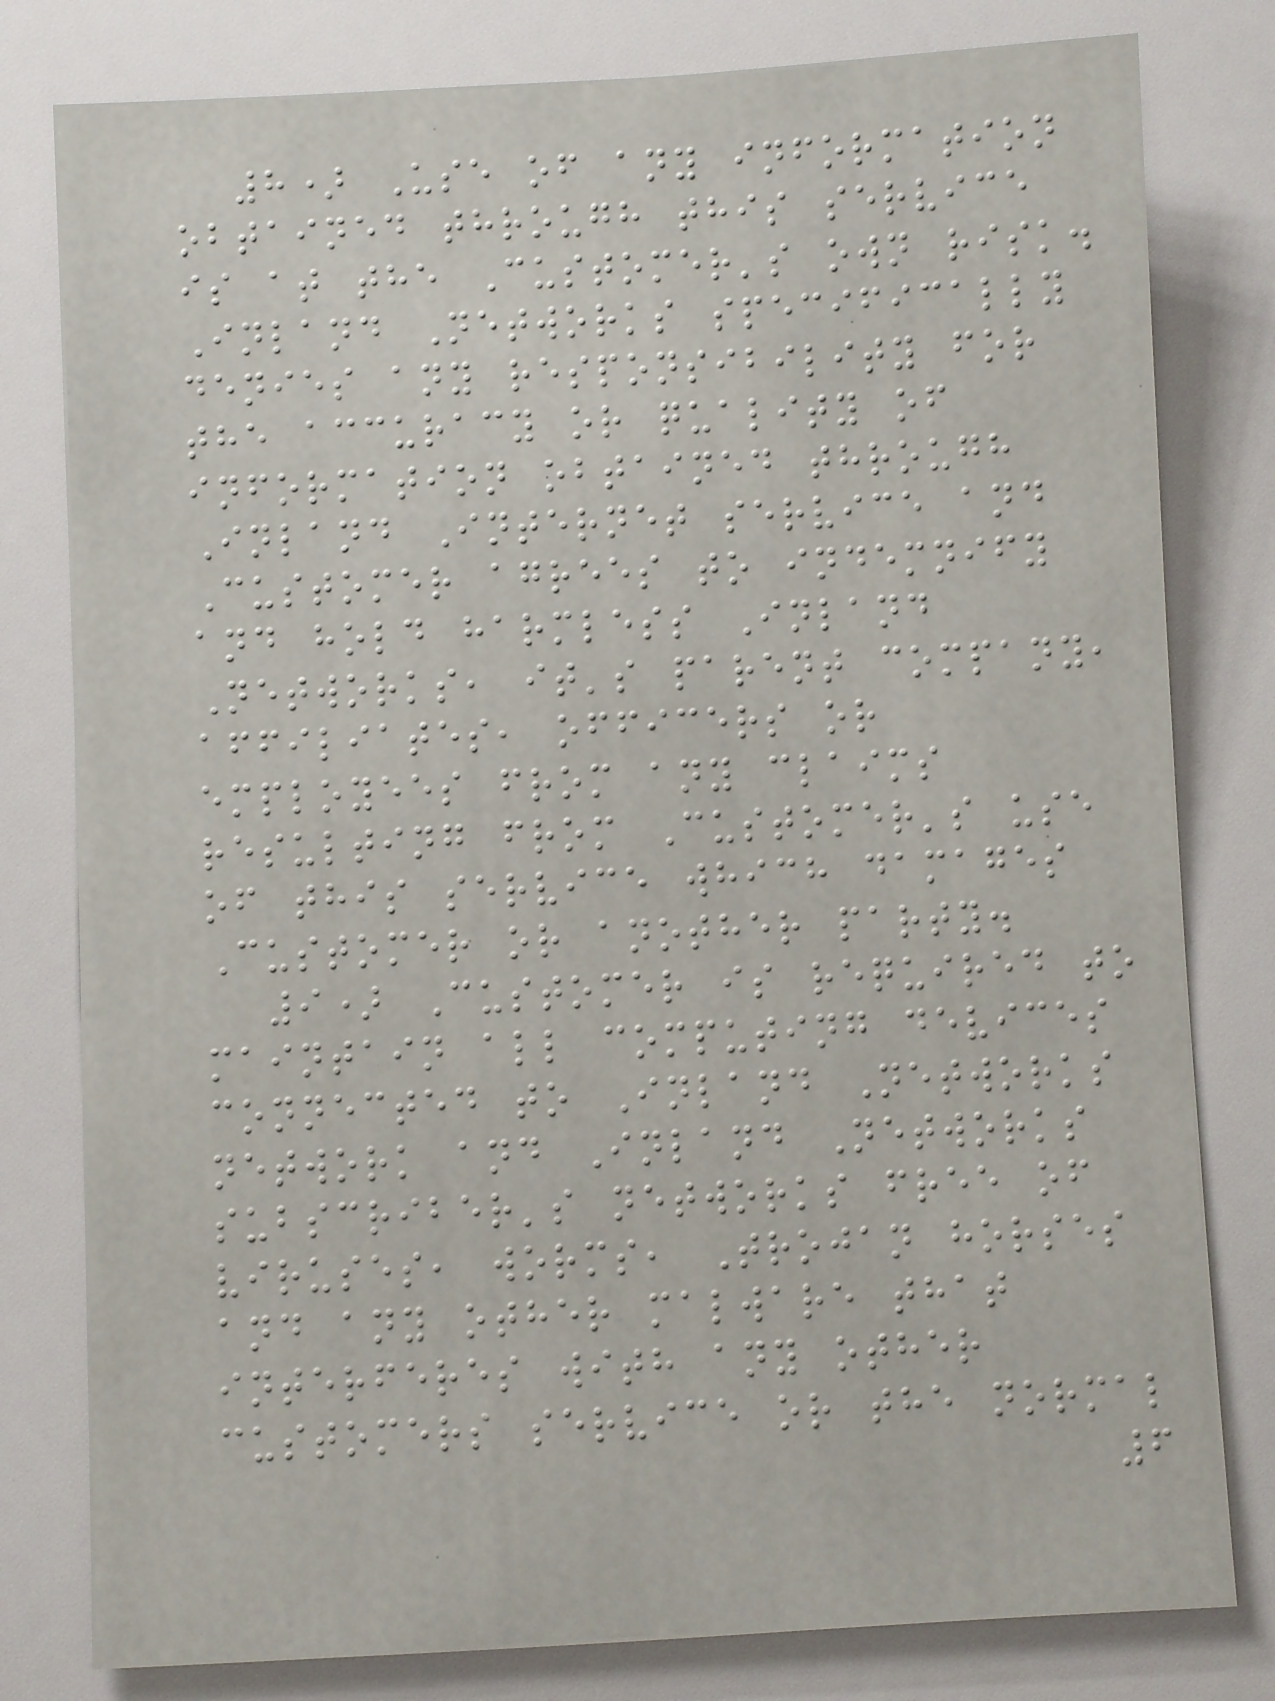8) Use of any information
obtained through this service
is at the Customer's own risk.
Inland Networks specifically
denies any responsibility for
the accuracy or quality of
information obtained through
Inland Internet service and
Customer agrees to indemnify
and hold harmless Inland
Networks, it's parent company,
affiliates, officers or
employees from any claims
resulting from Customer's use
of this service which damages
Customer or another party.
9) Customer is required to
maintain all computing devices
connected to Inland Networks
network and Inland Networks
subscriber's networks free of
viruses, worms, Trojan horses
and any other malware that
interferes with any other
customers service or the normal
6
